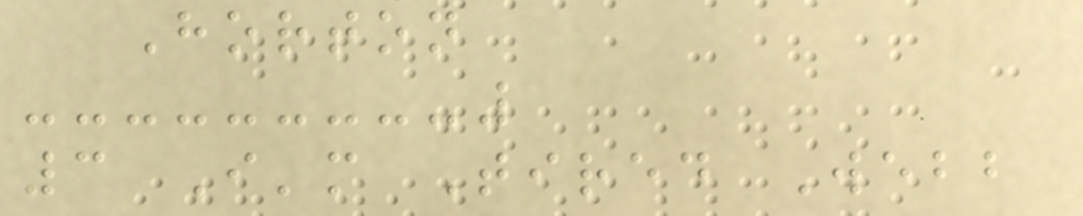Horton
3 I'm Tired Webb
